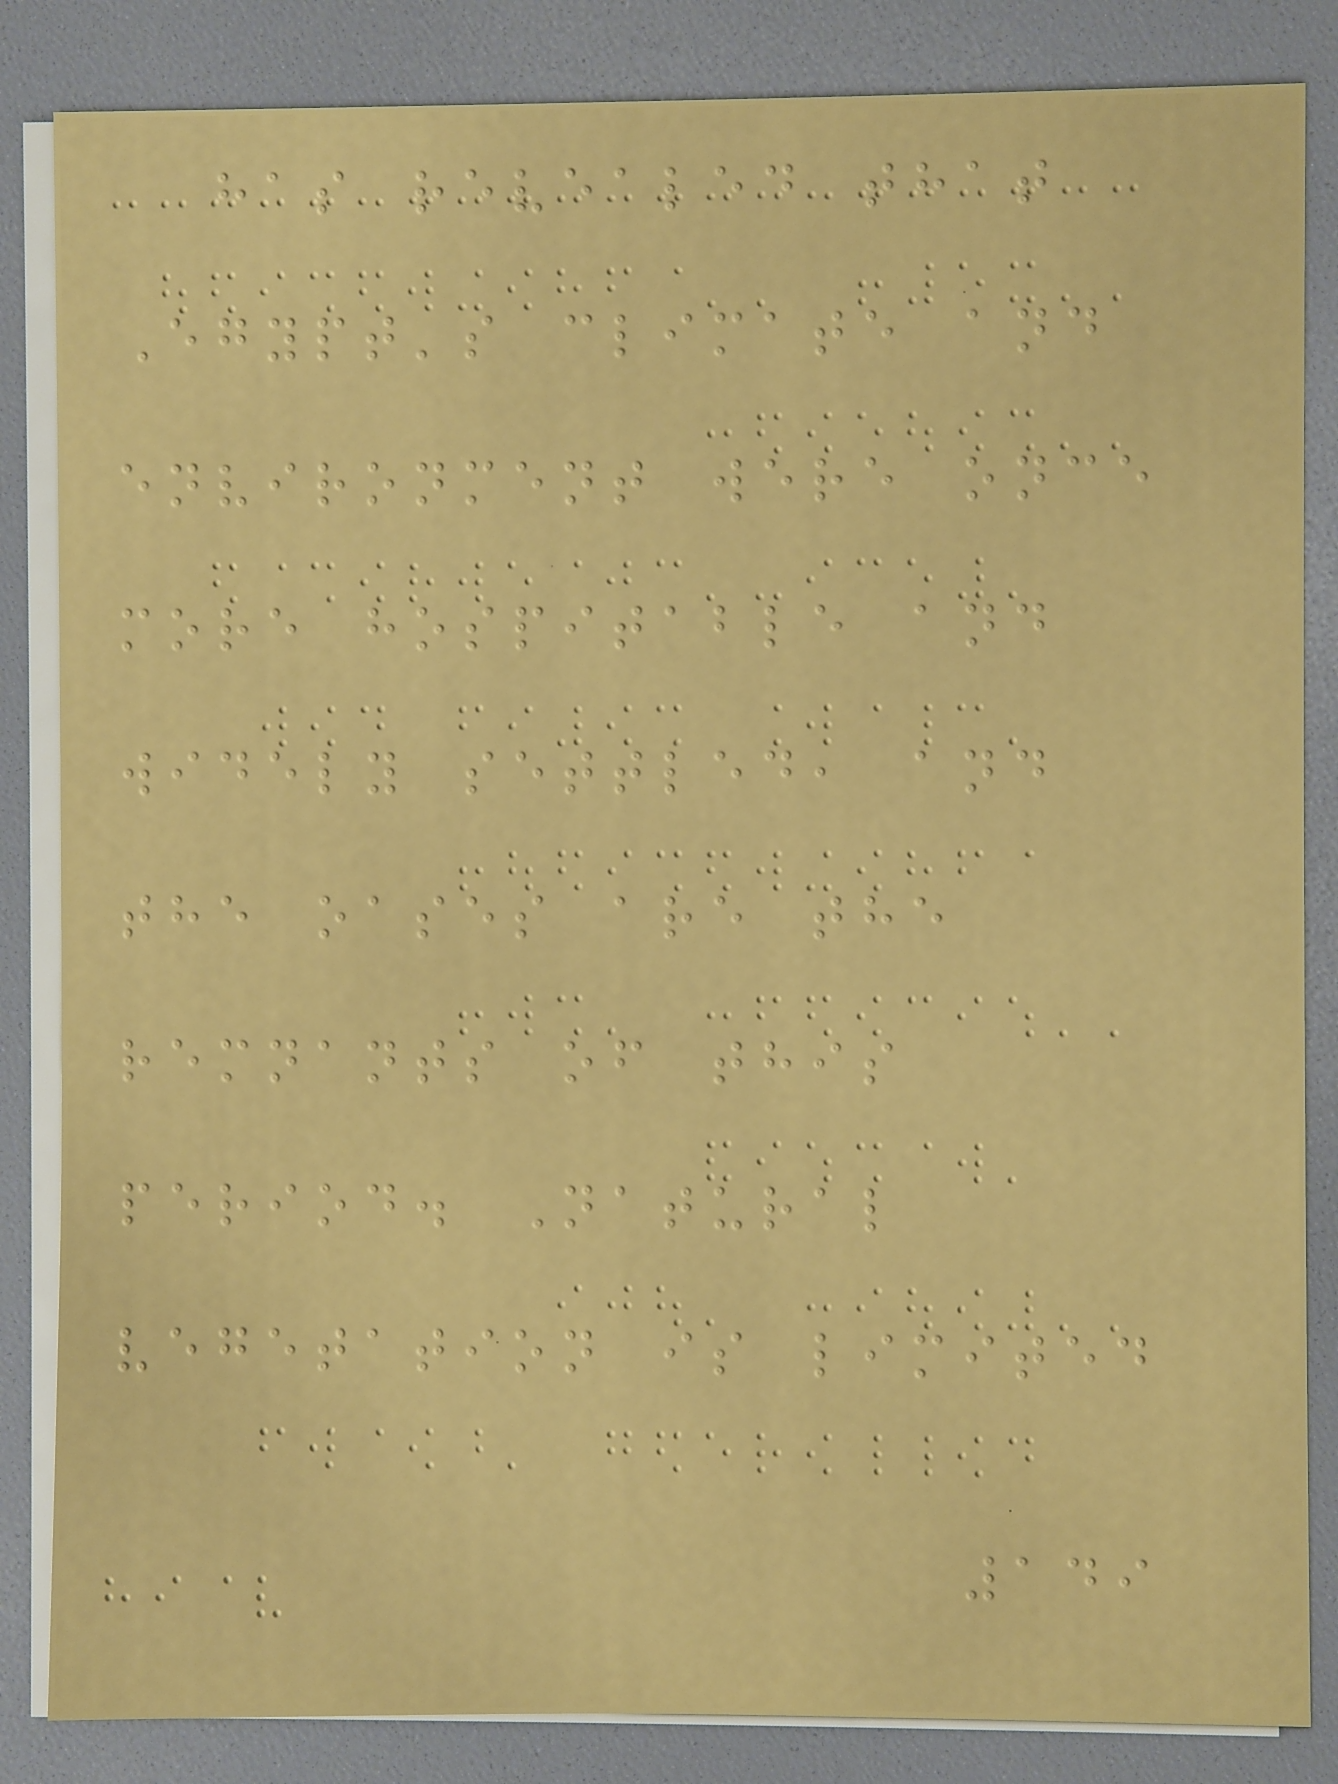has revealed that
Egypt's climate and
environment were once
more hospitable and
widely settled, and
the oases are the
remnants of this
period. Natural
vegetation is limited
149
